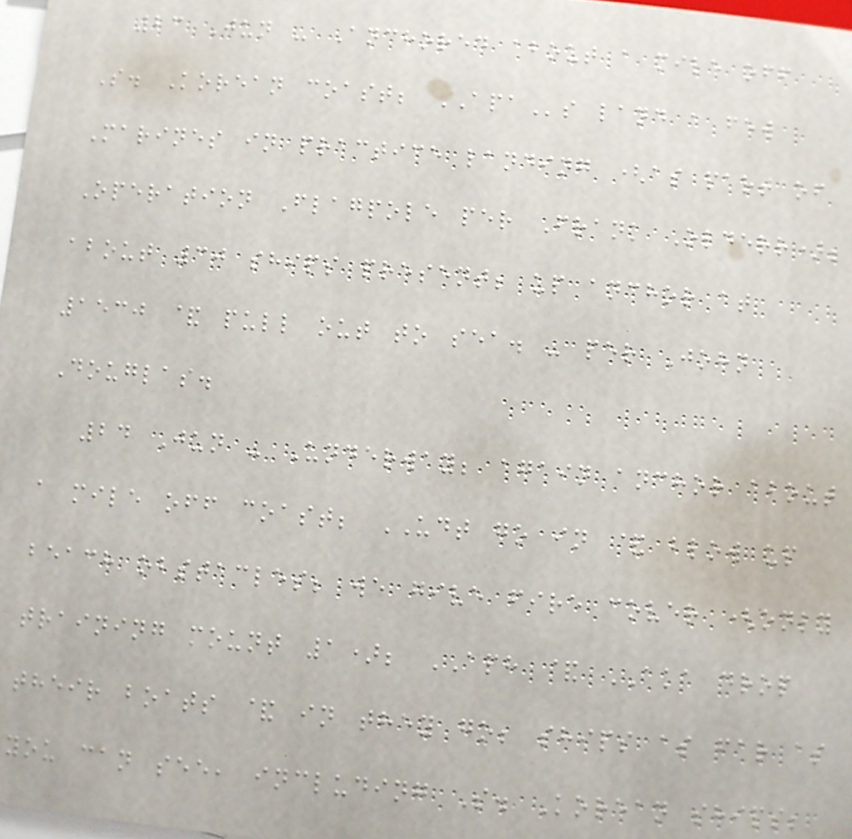23 Jun - Anchored about a mile off
S. Korean coast; APAs land a few
Marines in practice landing (as part of
Operation Flagpole per Frank Olderr);
about 30 ships present; up anchor at
1530 & pull out to sea. - per John
Douglas.
24 Jun - Underway; again anchor about
a mile off coast; UDT go in & blow up
beach obstacles; we give fire cover (only
training mount 1); APH & AKA drop
their boats & in they go; ships as far as
you can see, including S. Korean ships;
